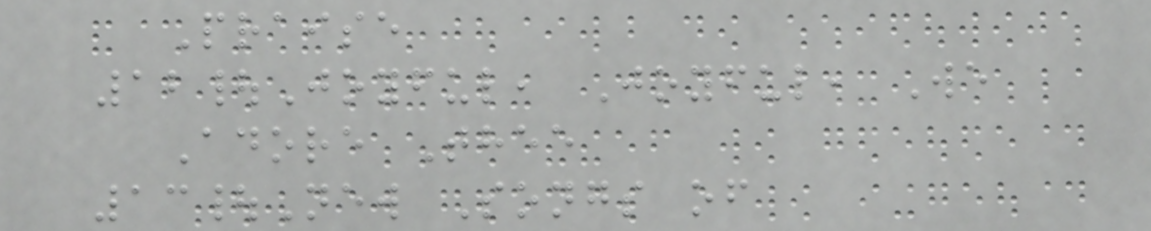Praise
12|Joyful, Joyful, We
Adore Thee
13|New Songs of
